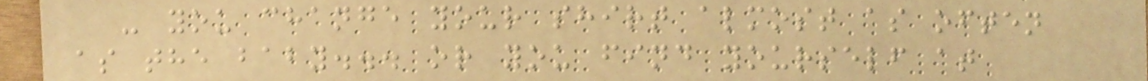- you change your shirt almost as often
as the baby... or you find yourself at
